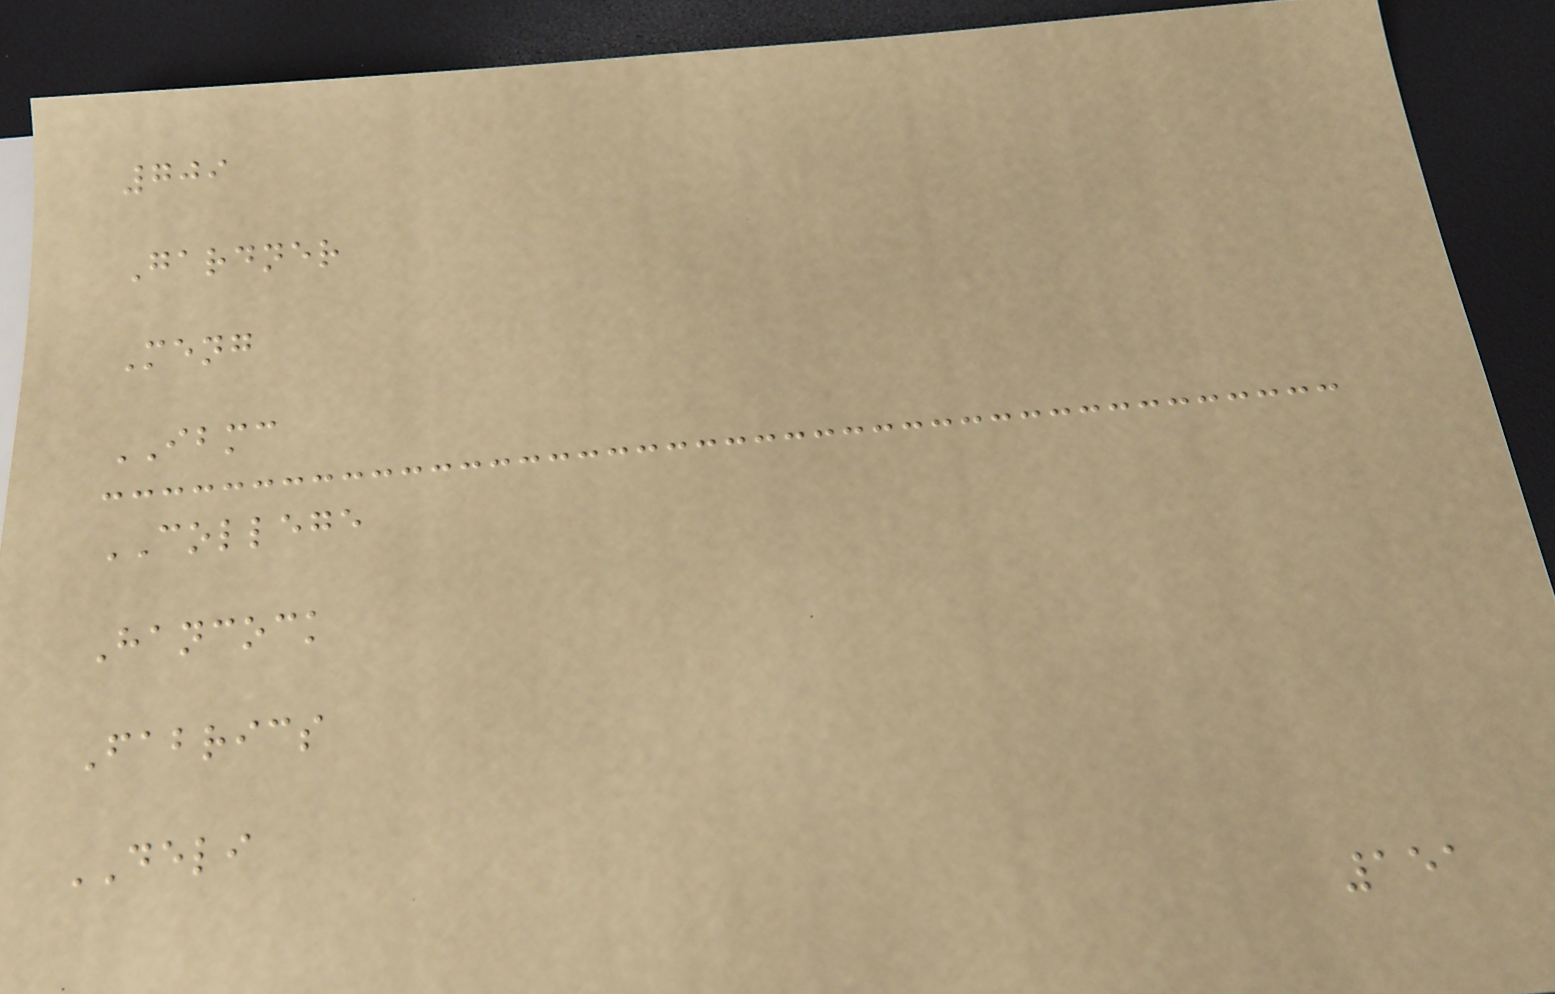709
Gardner
Meng
IBMC
COLLEGE
Hancock
Fabrics
DELI
151
